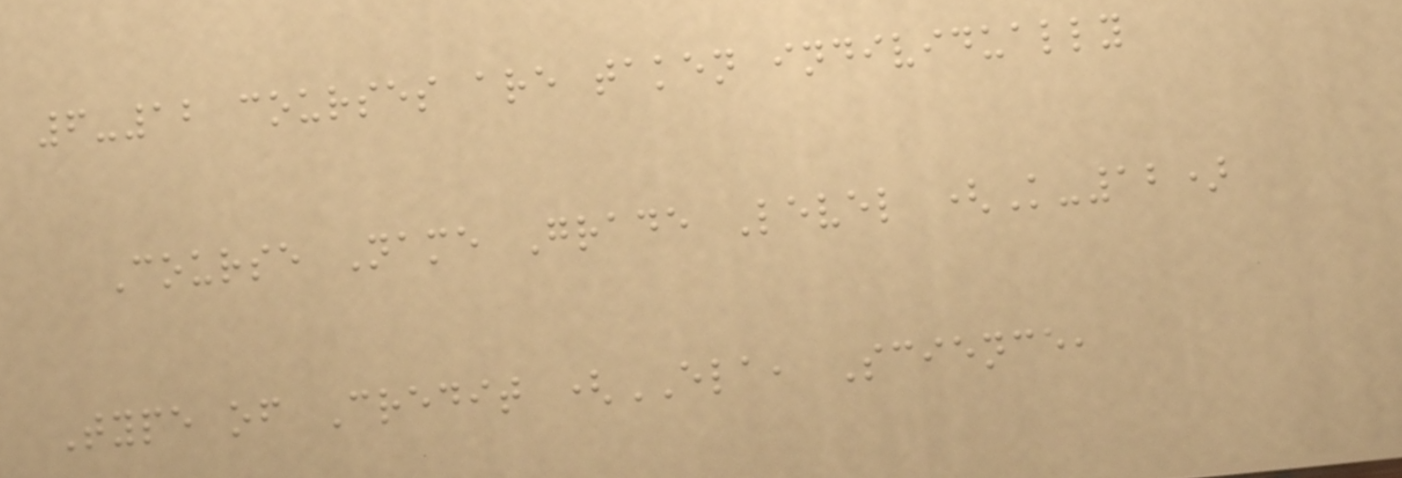6-12 courses are taken individually
Course Name Grade Level (K-12)
Type of Credit (ELA, Science,
